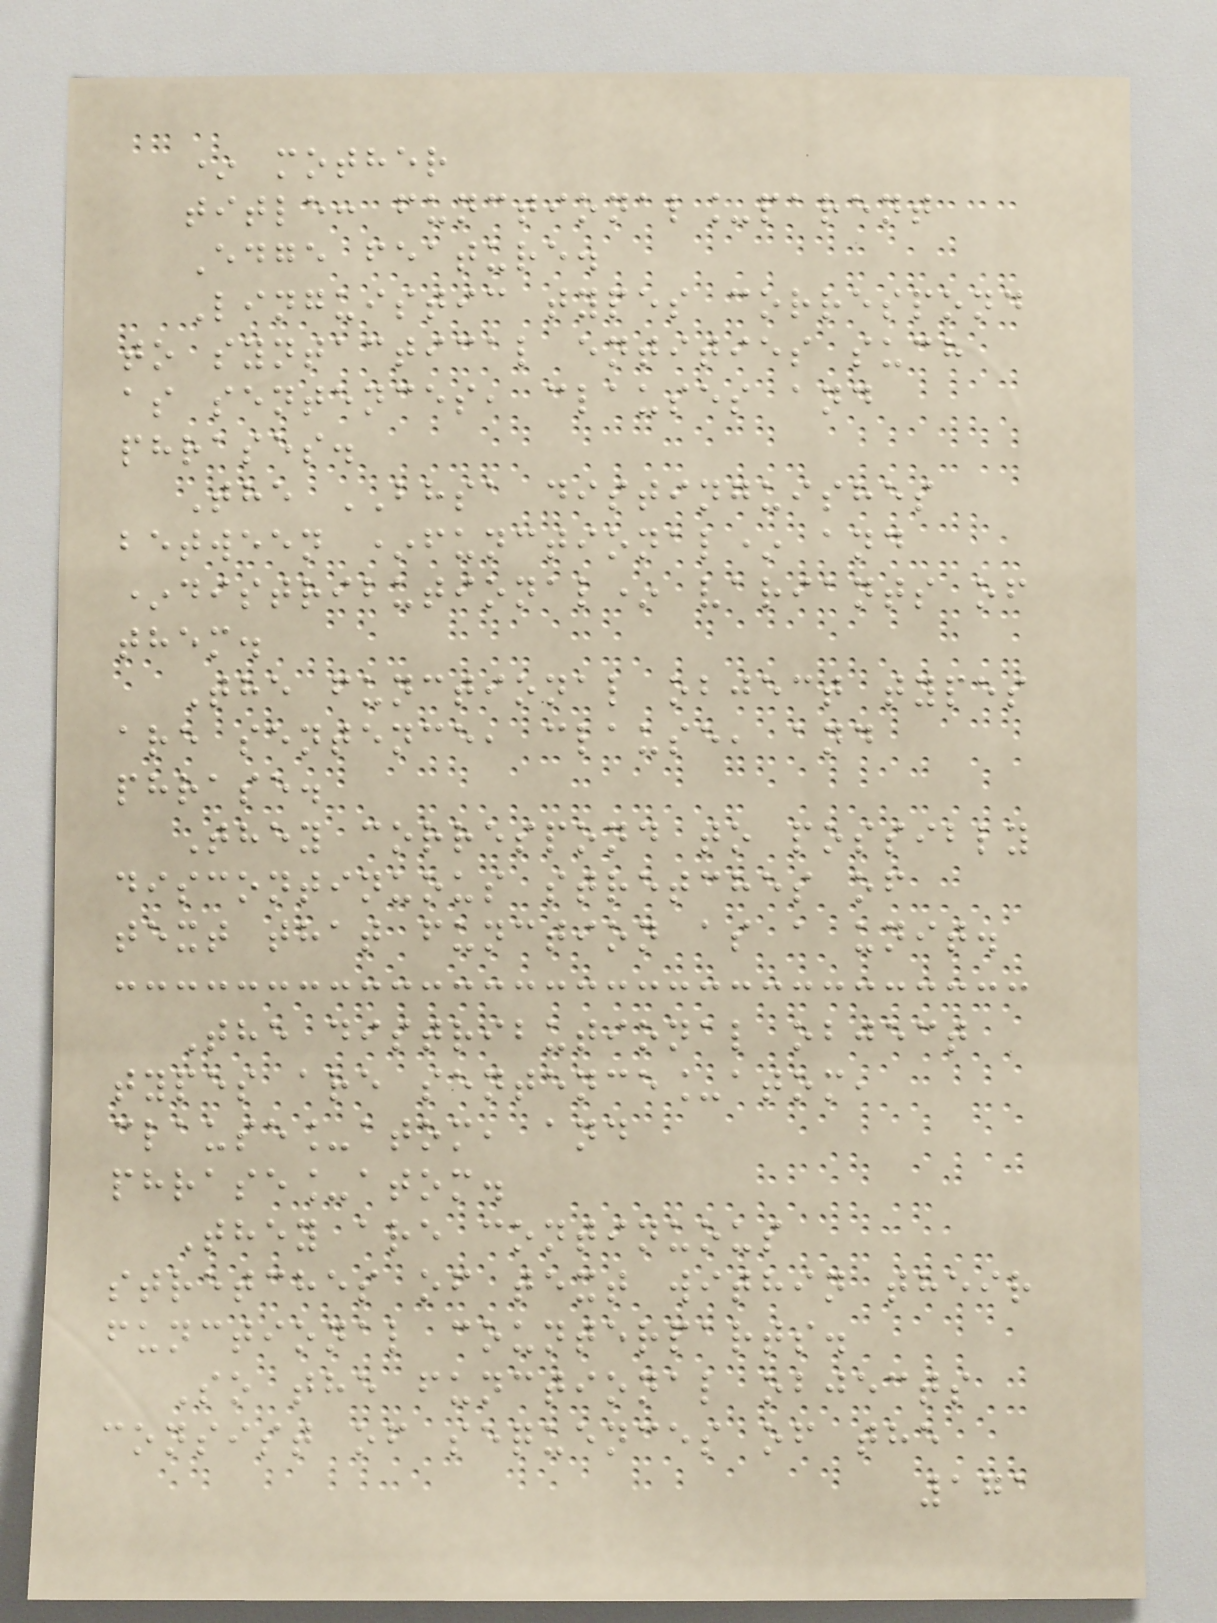* mother
title: functional_parent
Edge feature.
Linguistic types correspond
to syntactical entities such
as sentences, clauses and
phrases.
The BHSA distinguishes
between *functional* and
*distributional* variants of
them.
The functional object types
are sentence, clause, and
phrase.
They correspond to possibly
discontinuous stretches of
text that function as a unit.
The distributional object
types are sentence_atom,
clause_atom, and
phrase_atom.
They are continuous
stretches of text within their
functional counterparts.
So the functional objects
consist of sequences of the
171
